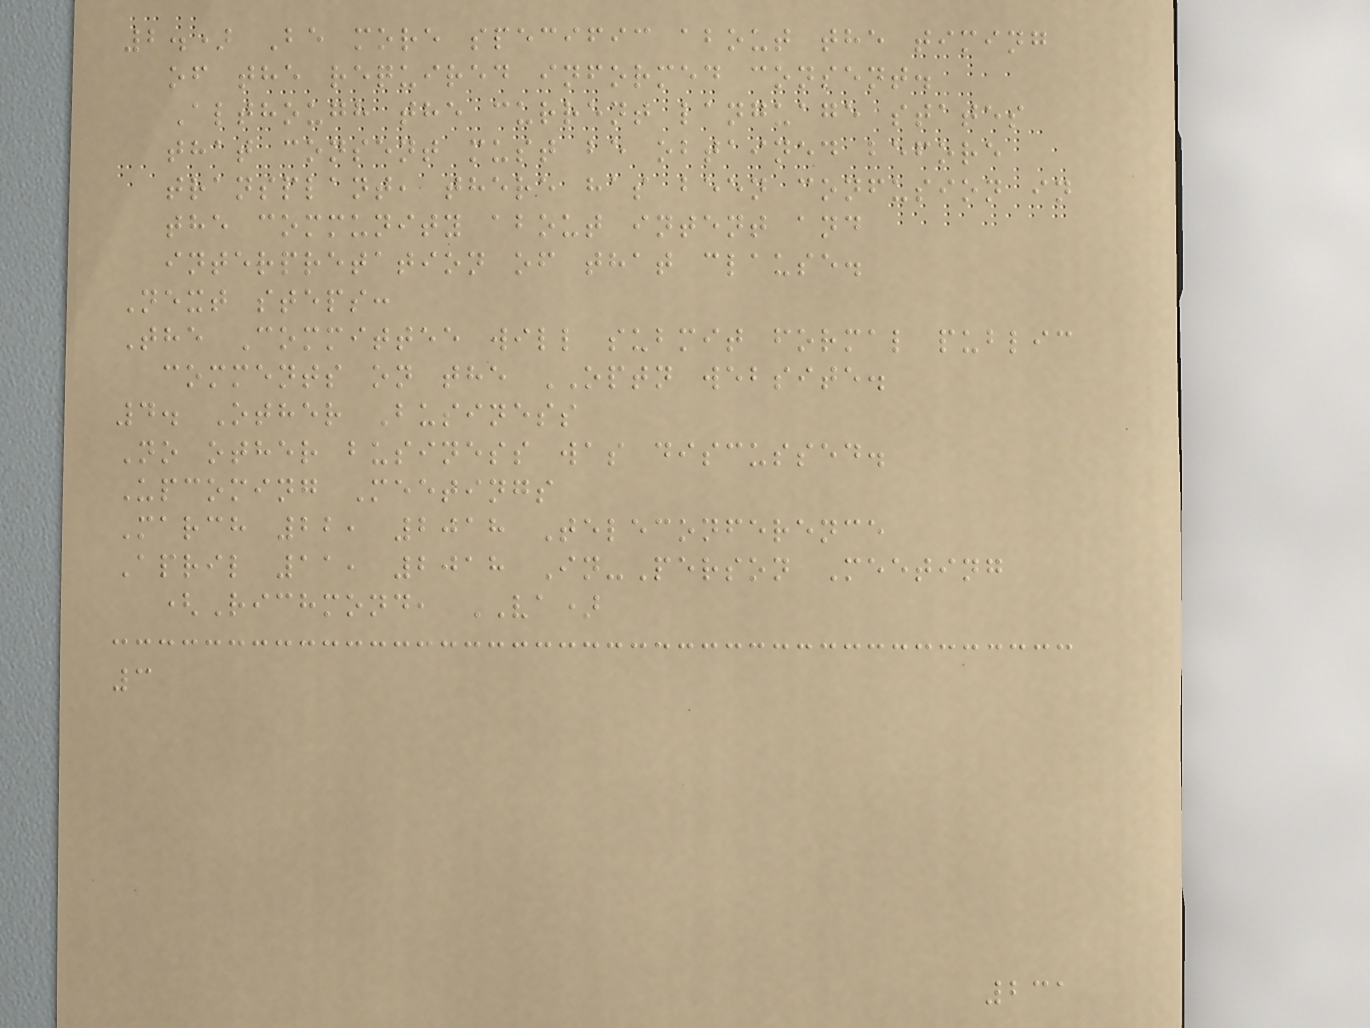2.) Be more specific about the timing
of the required informed consent.
Although the current language states
that consent must be obtained before
transplant, there has been confusion in
the community about intent and
interpretation of that clause.
Next steps:
The Committee will submit formal public
comments on the OPTN website.
4. Other Business
No other business was discussed.
Upcoming Meetings
March 22, 2018 Teleconference
April 11, 2018 In-Person Meeting
(Richmond, VA)
3
231
